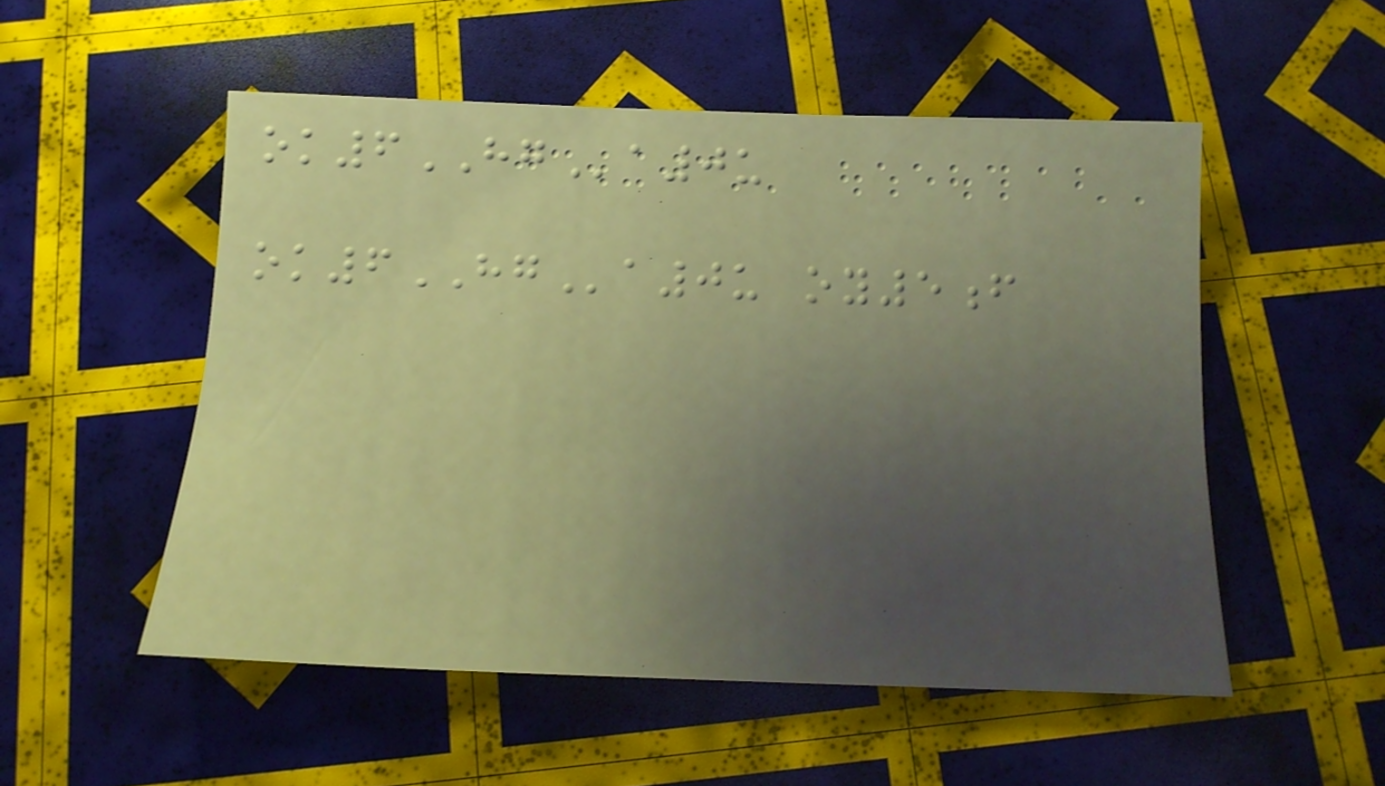ok6HGa0u
ok6HGa0u oy5f
